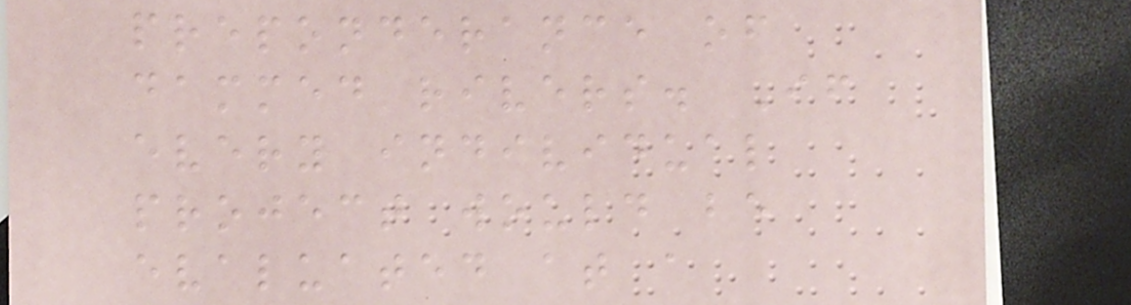preponderance of
dammed rivers. If
every individual
project would be
evaluated at a
